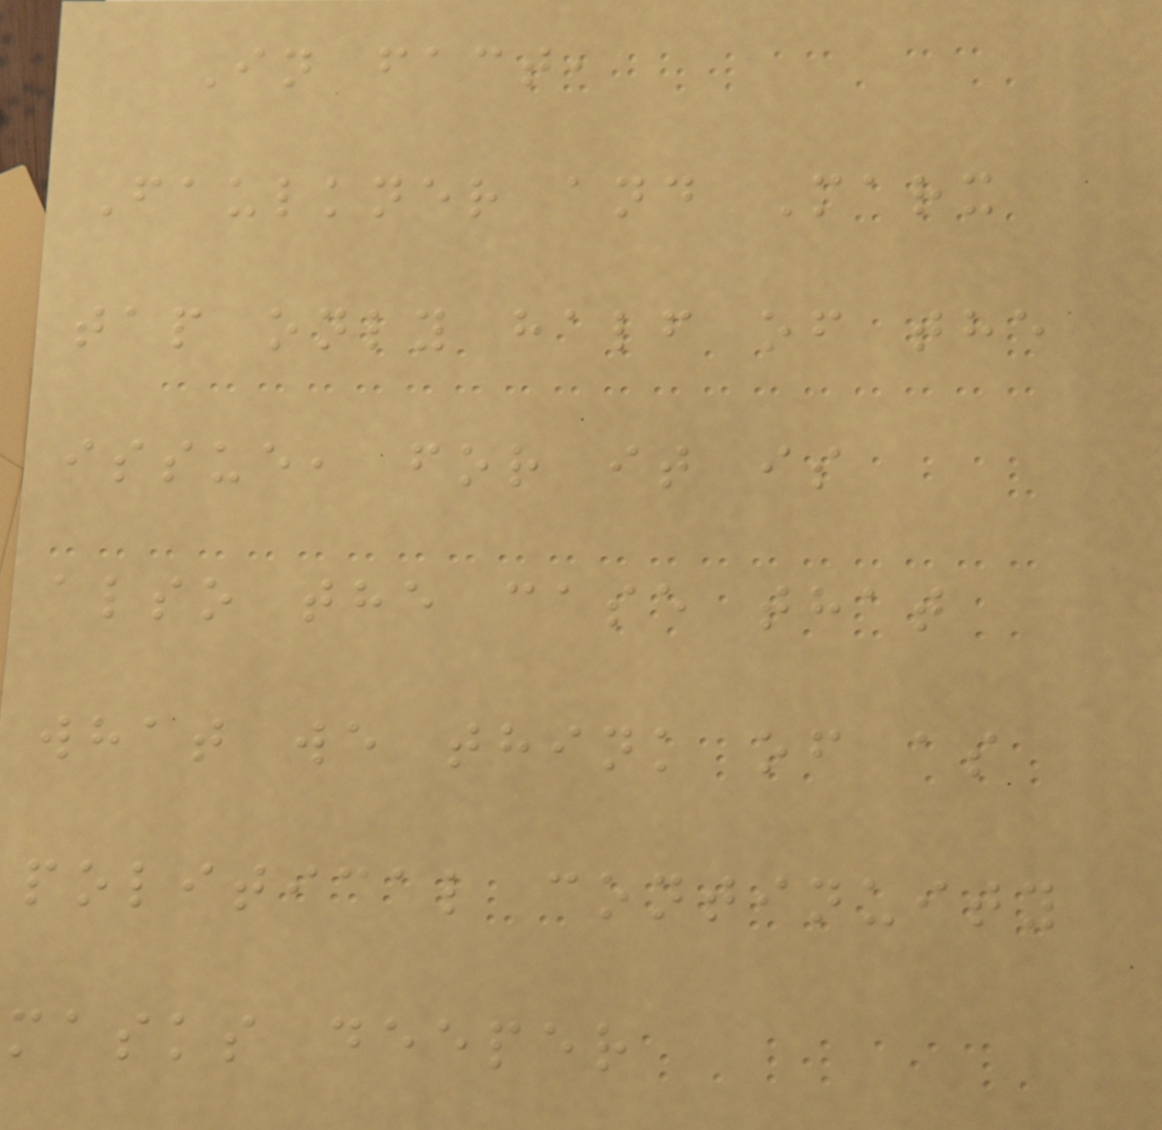In fact,
Faulkner and Marx
tap only half of the
issue, for it is
also the case that
what we think of as
political continuity
masks deeper
